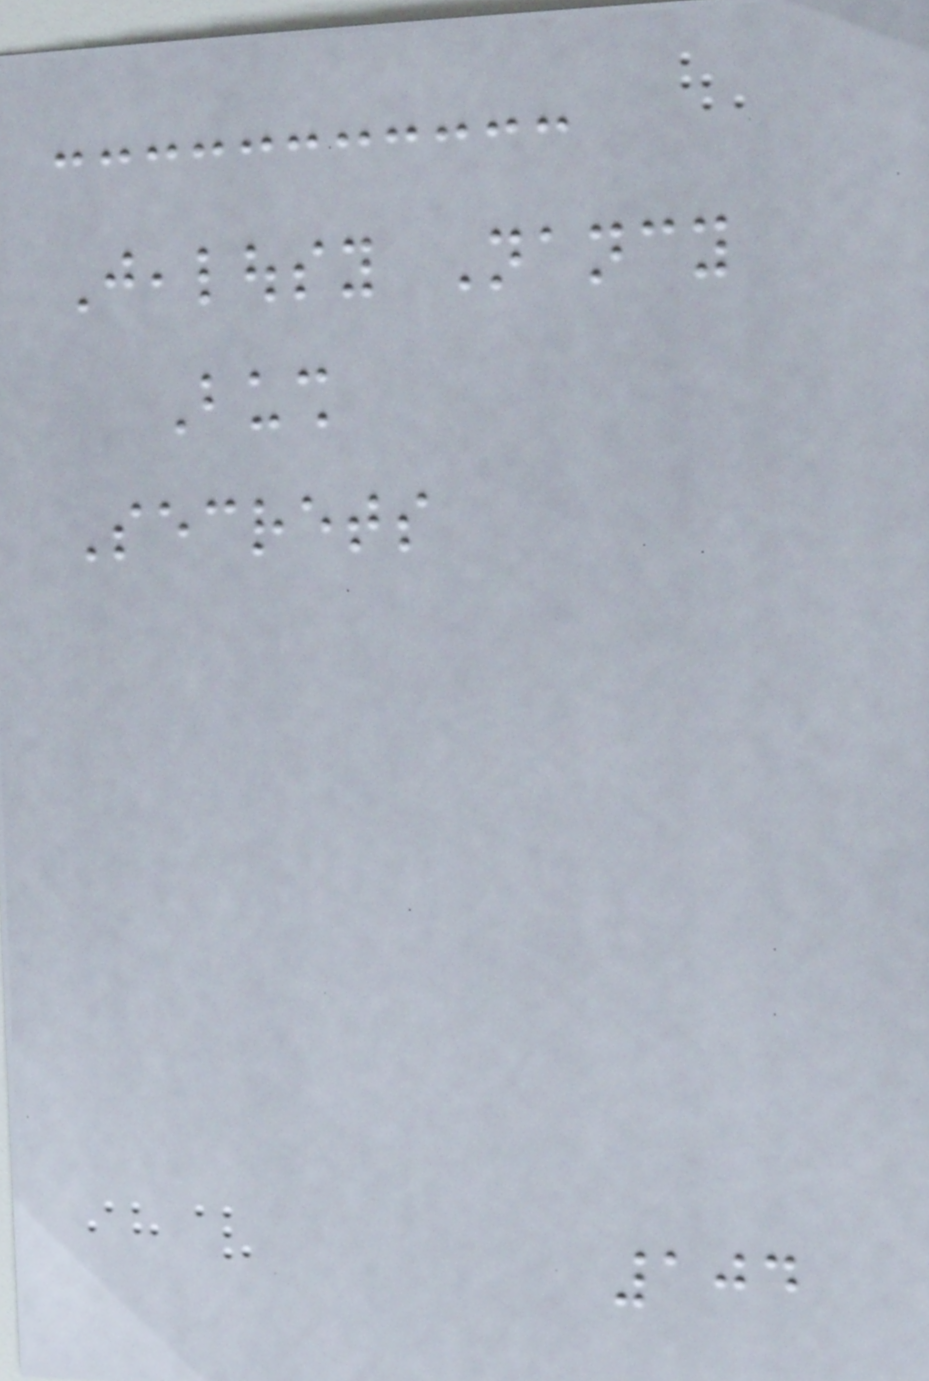Jealousy Nancy
Bush
Secrets
104
